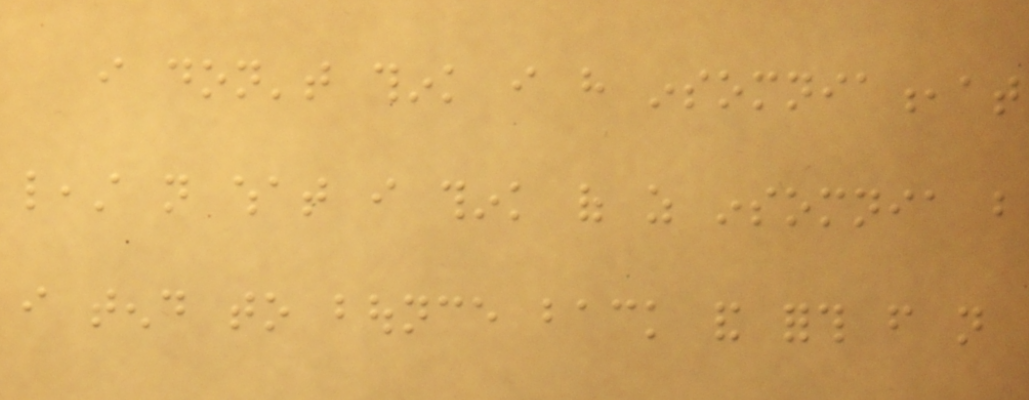i don't think i have insomnia,at
least not what i think of as insomnia but
i tend to bounce back and forth from not
